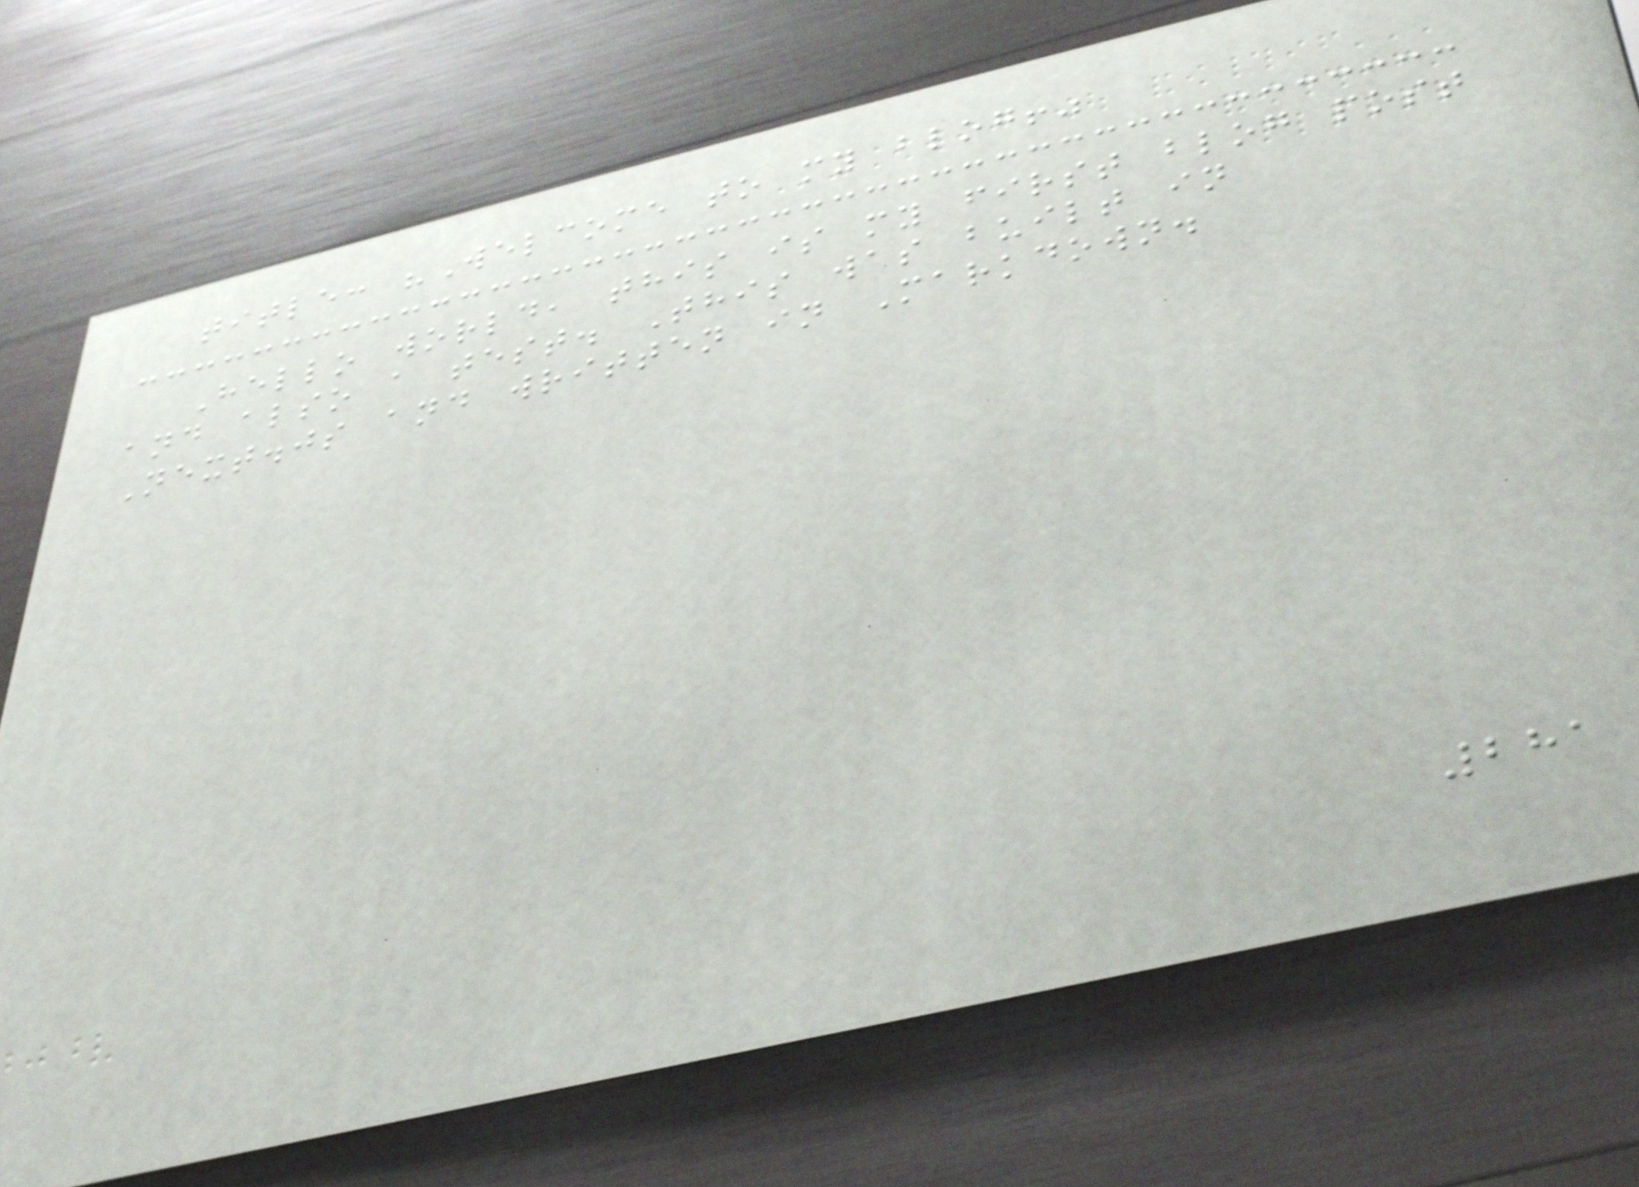title: "Welcome to my blog!"
Hello world, this is my first blog post
and also a test. This was built in
Next.js and written in Markdown.
281
